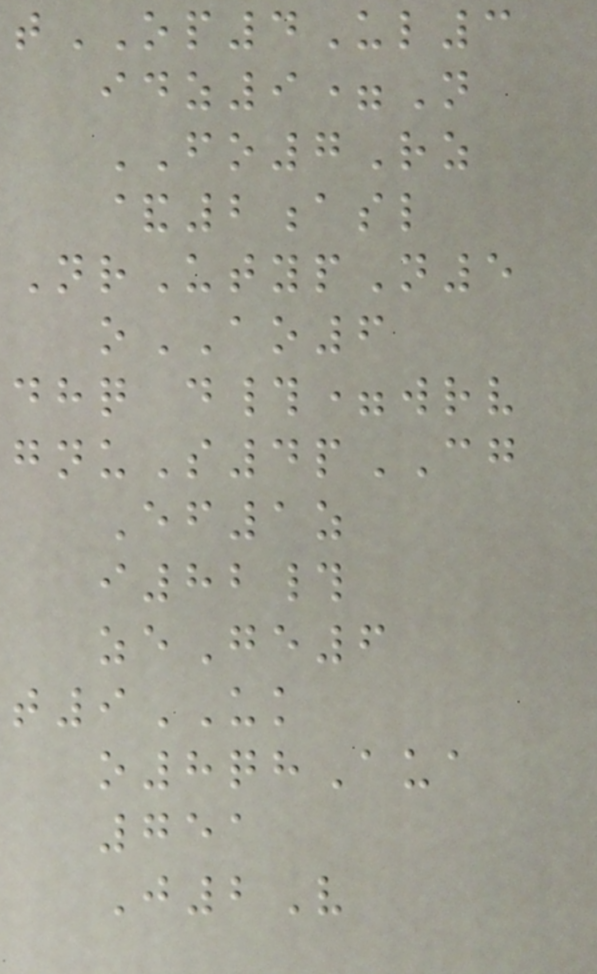tOP4Ul3
idz9=N
FO7Rz
&2asl
NrUtypN5
oAO6
dhq d#=wrv
gnuS4pCG
Ef1z
i82#
zeGe6
t9UK
o8qhAua
751
J2V
